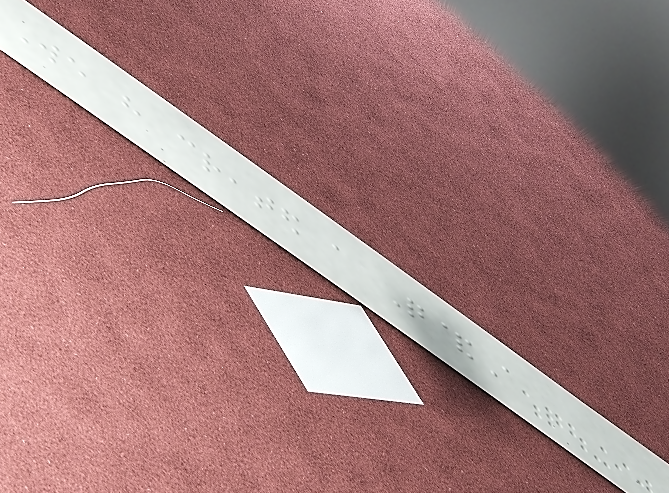We have created a Q&A
